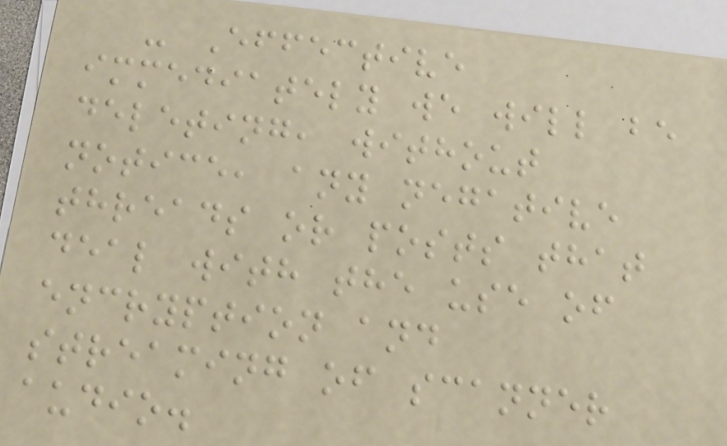- Effective
immediately we will be
deleting, without
notice, any negative
threads or posts that
deal with the use of
encryption and
streaming of scanner
audio.
